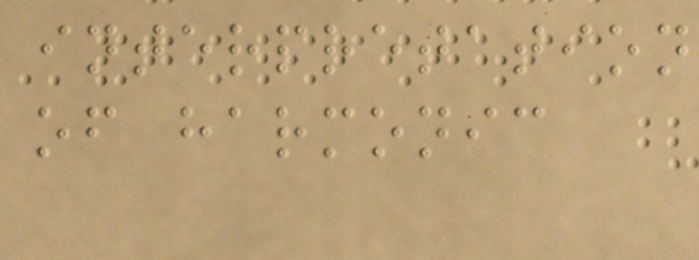interpretation
of harmonic
